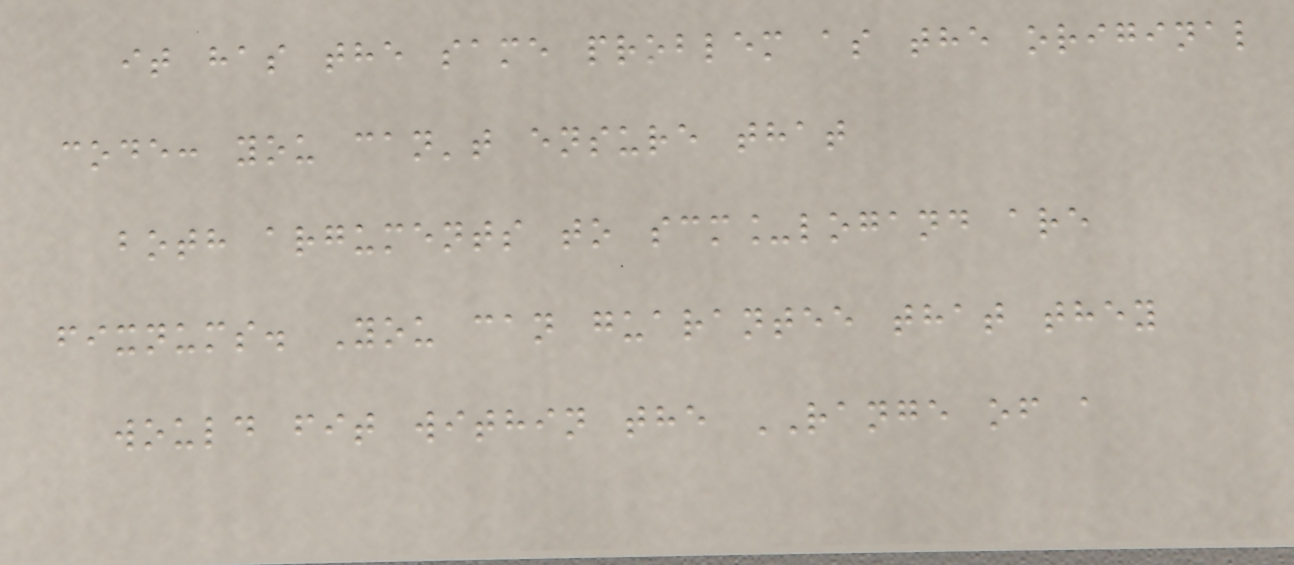it has the same problem as the original
code: you can't ensure that
both arguments to scm_logand are
fixnums. You can guarantee that they
would fit within the RANGE of a
